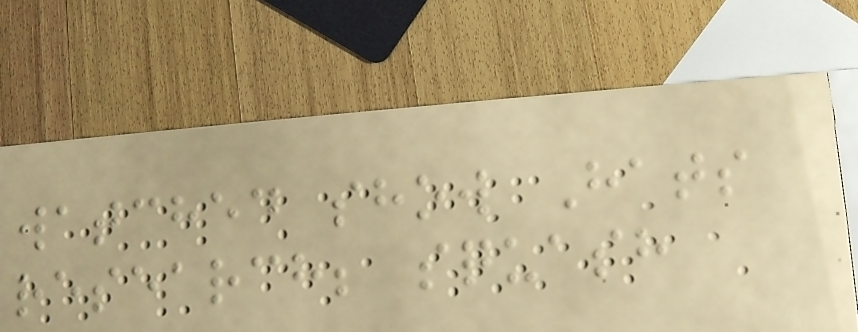watched show Hats
research; squash
